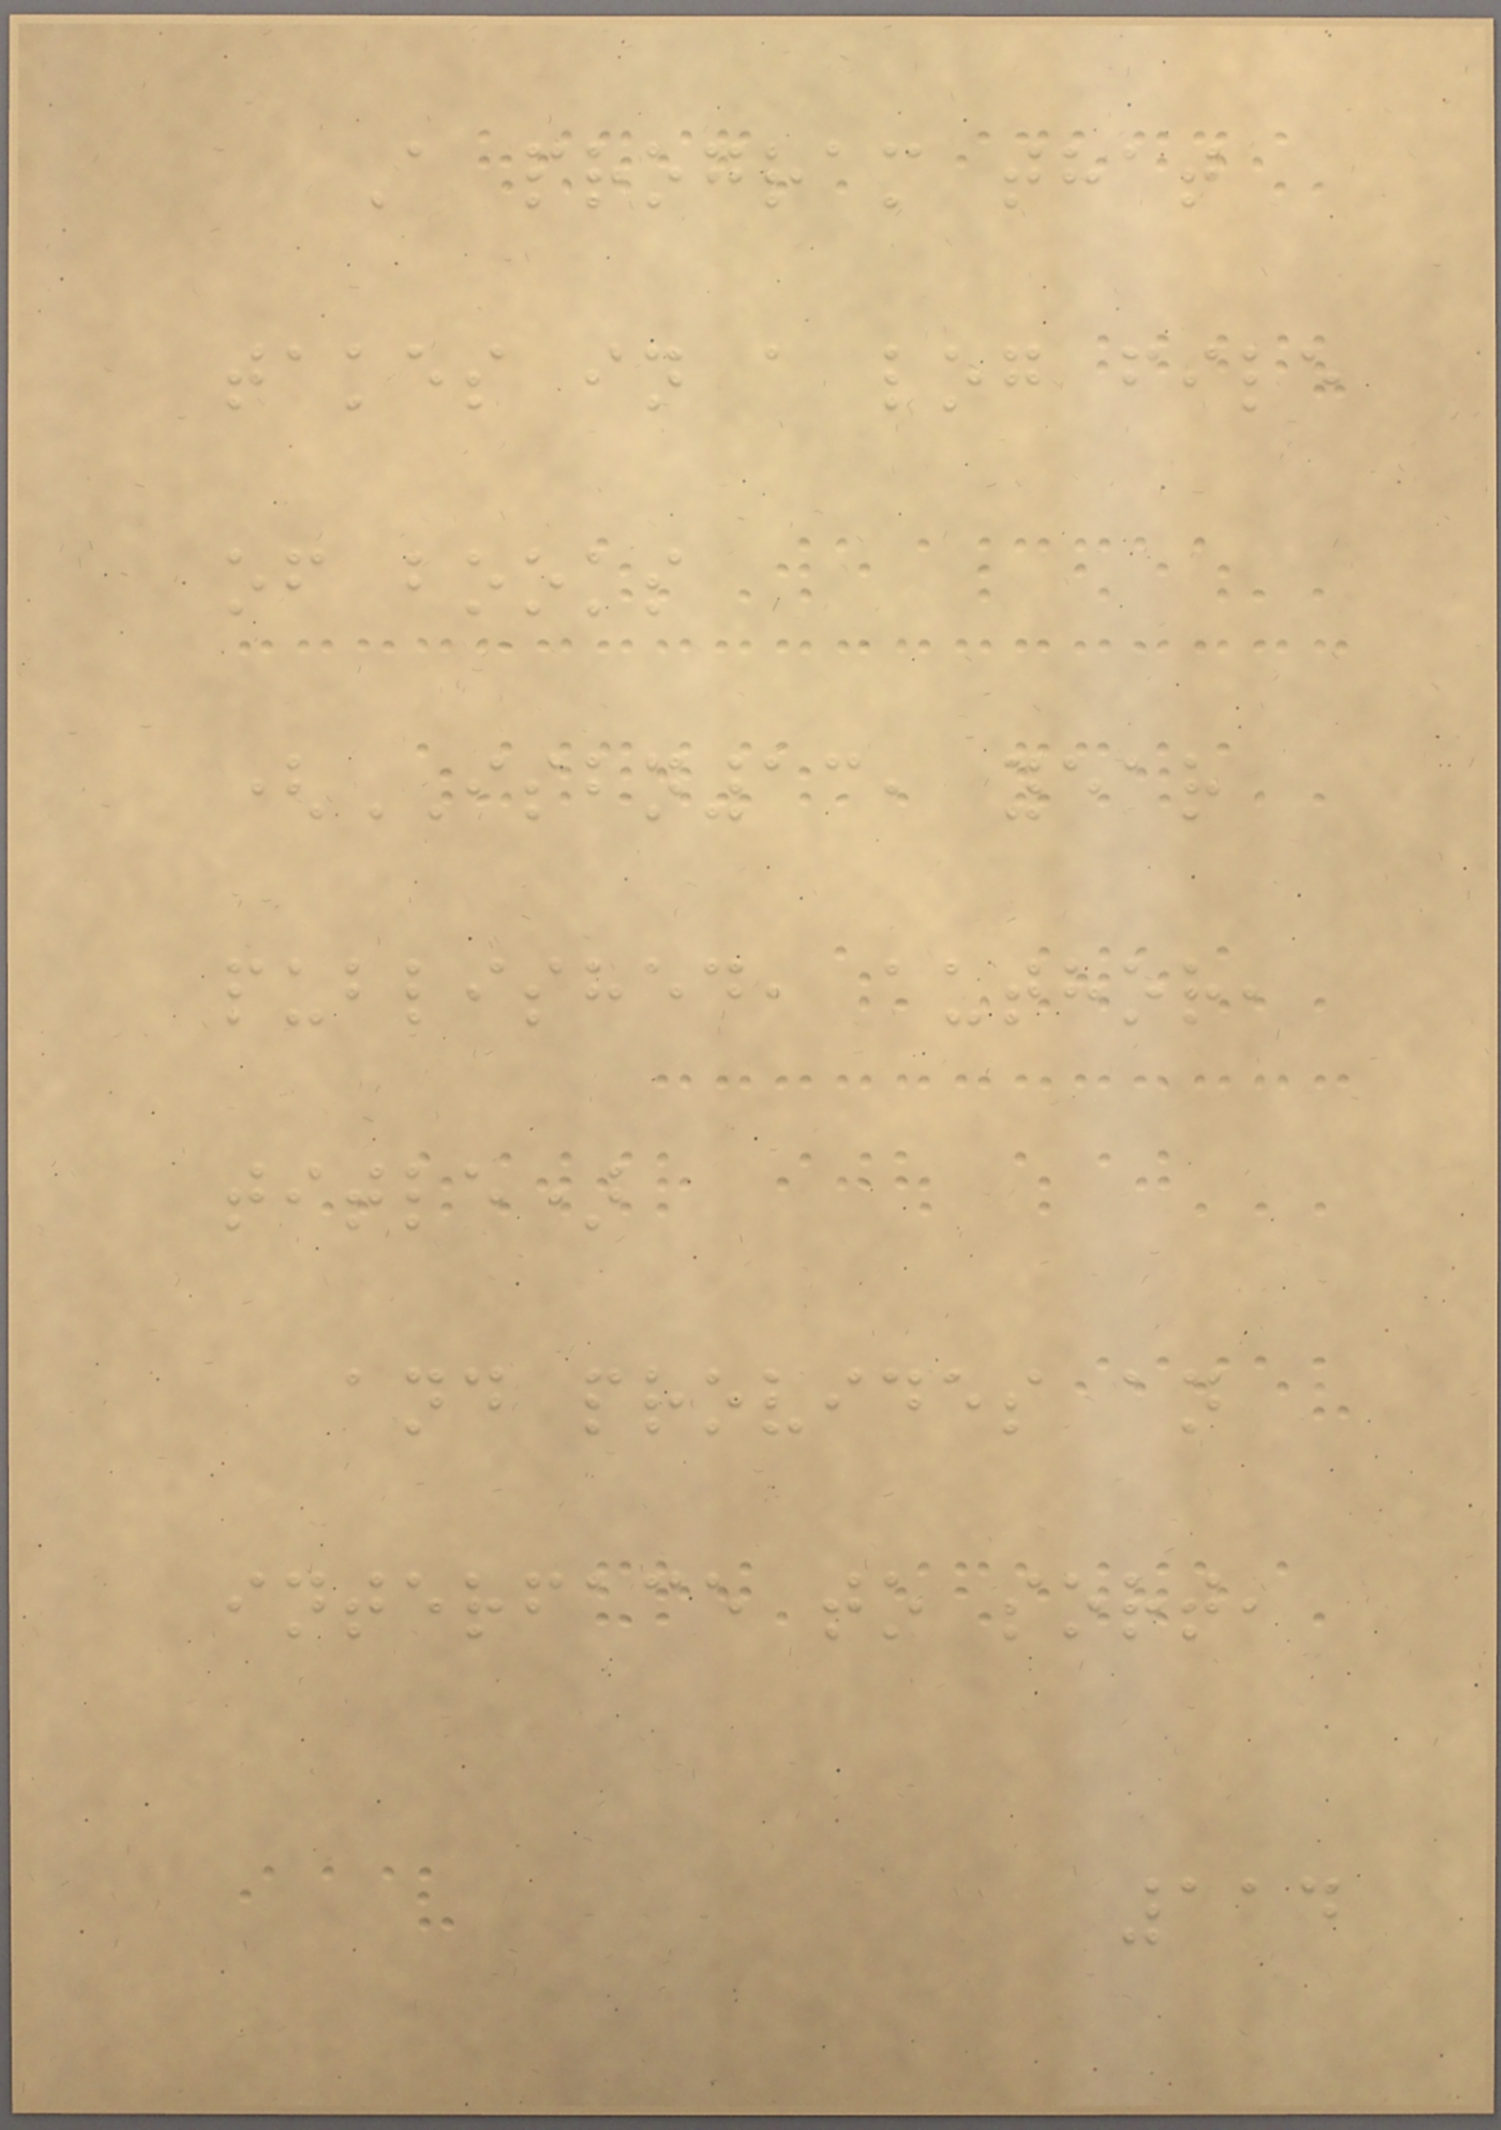A program that
takes in a log file
of books
(ISBN13, year
published, author,
title)
and provides an
interface to sort,
114
